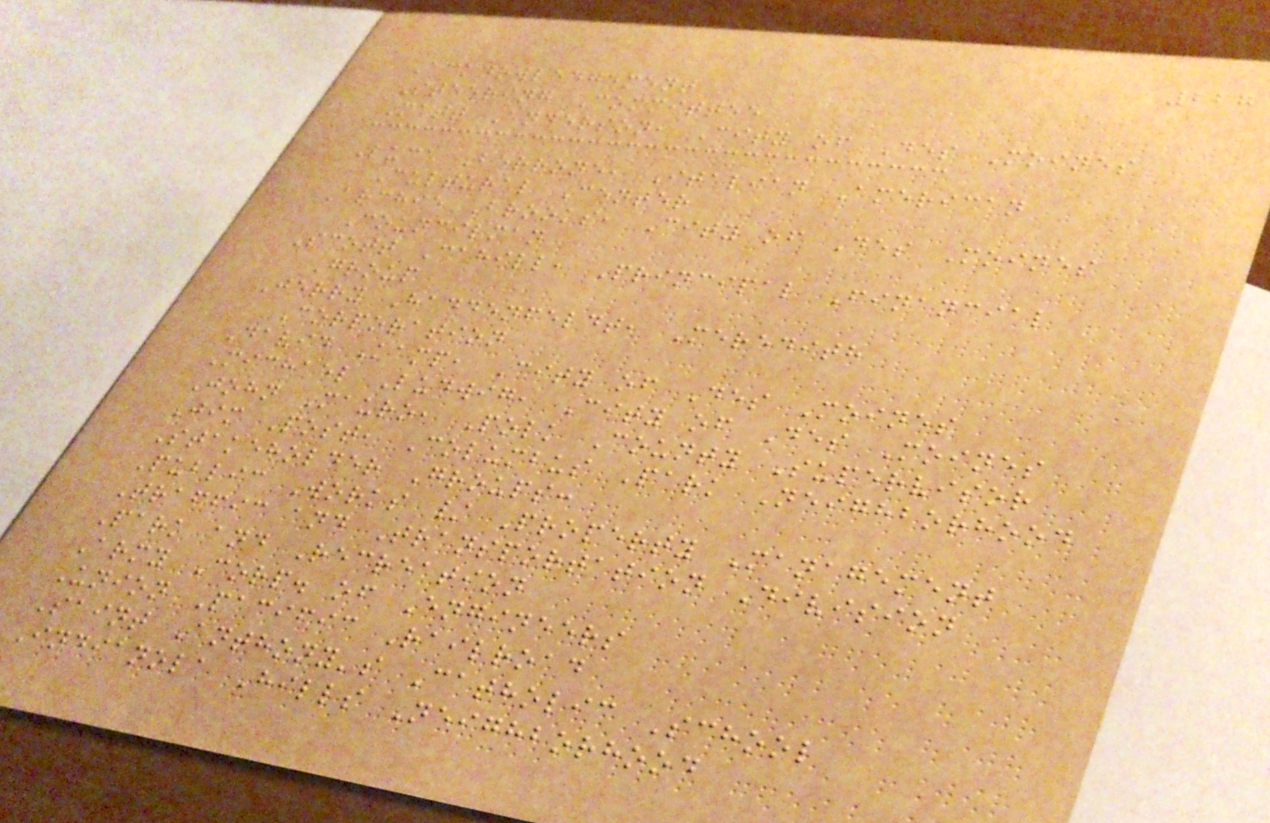227
Acknowledgement
Steering Committee
Matt Anderson, City of Des Moines
Luca Berrone, Italian American
Cultural Center
Archie Brooks, City of Des Moines
Councilman
Scott Cahill, Principal Financial
Group
Jerry Haddenfeldt, Meredith
Corporation
David Kamp, City of Des Moines
Michael Ludwig, City of Des Moines
John Mauro, Polk County Supervisor
Jim Post, Columbus Park Neighborhood
Stakeholder Groups:
Public Works / Property Management
Traffic and Transportation Division
Park and Recreation
Army Corp. of Engineers
Union Pacific Railroad
Saint Anthony's Catholic School
Indianola Hills Neighborhood
